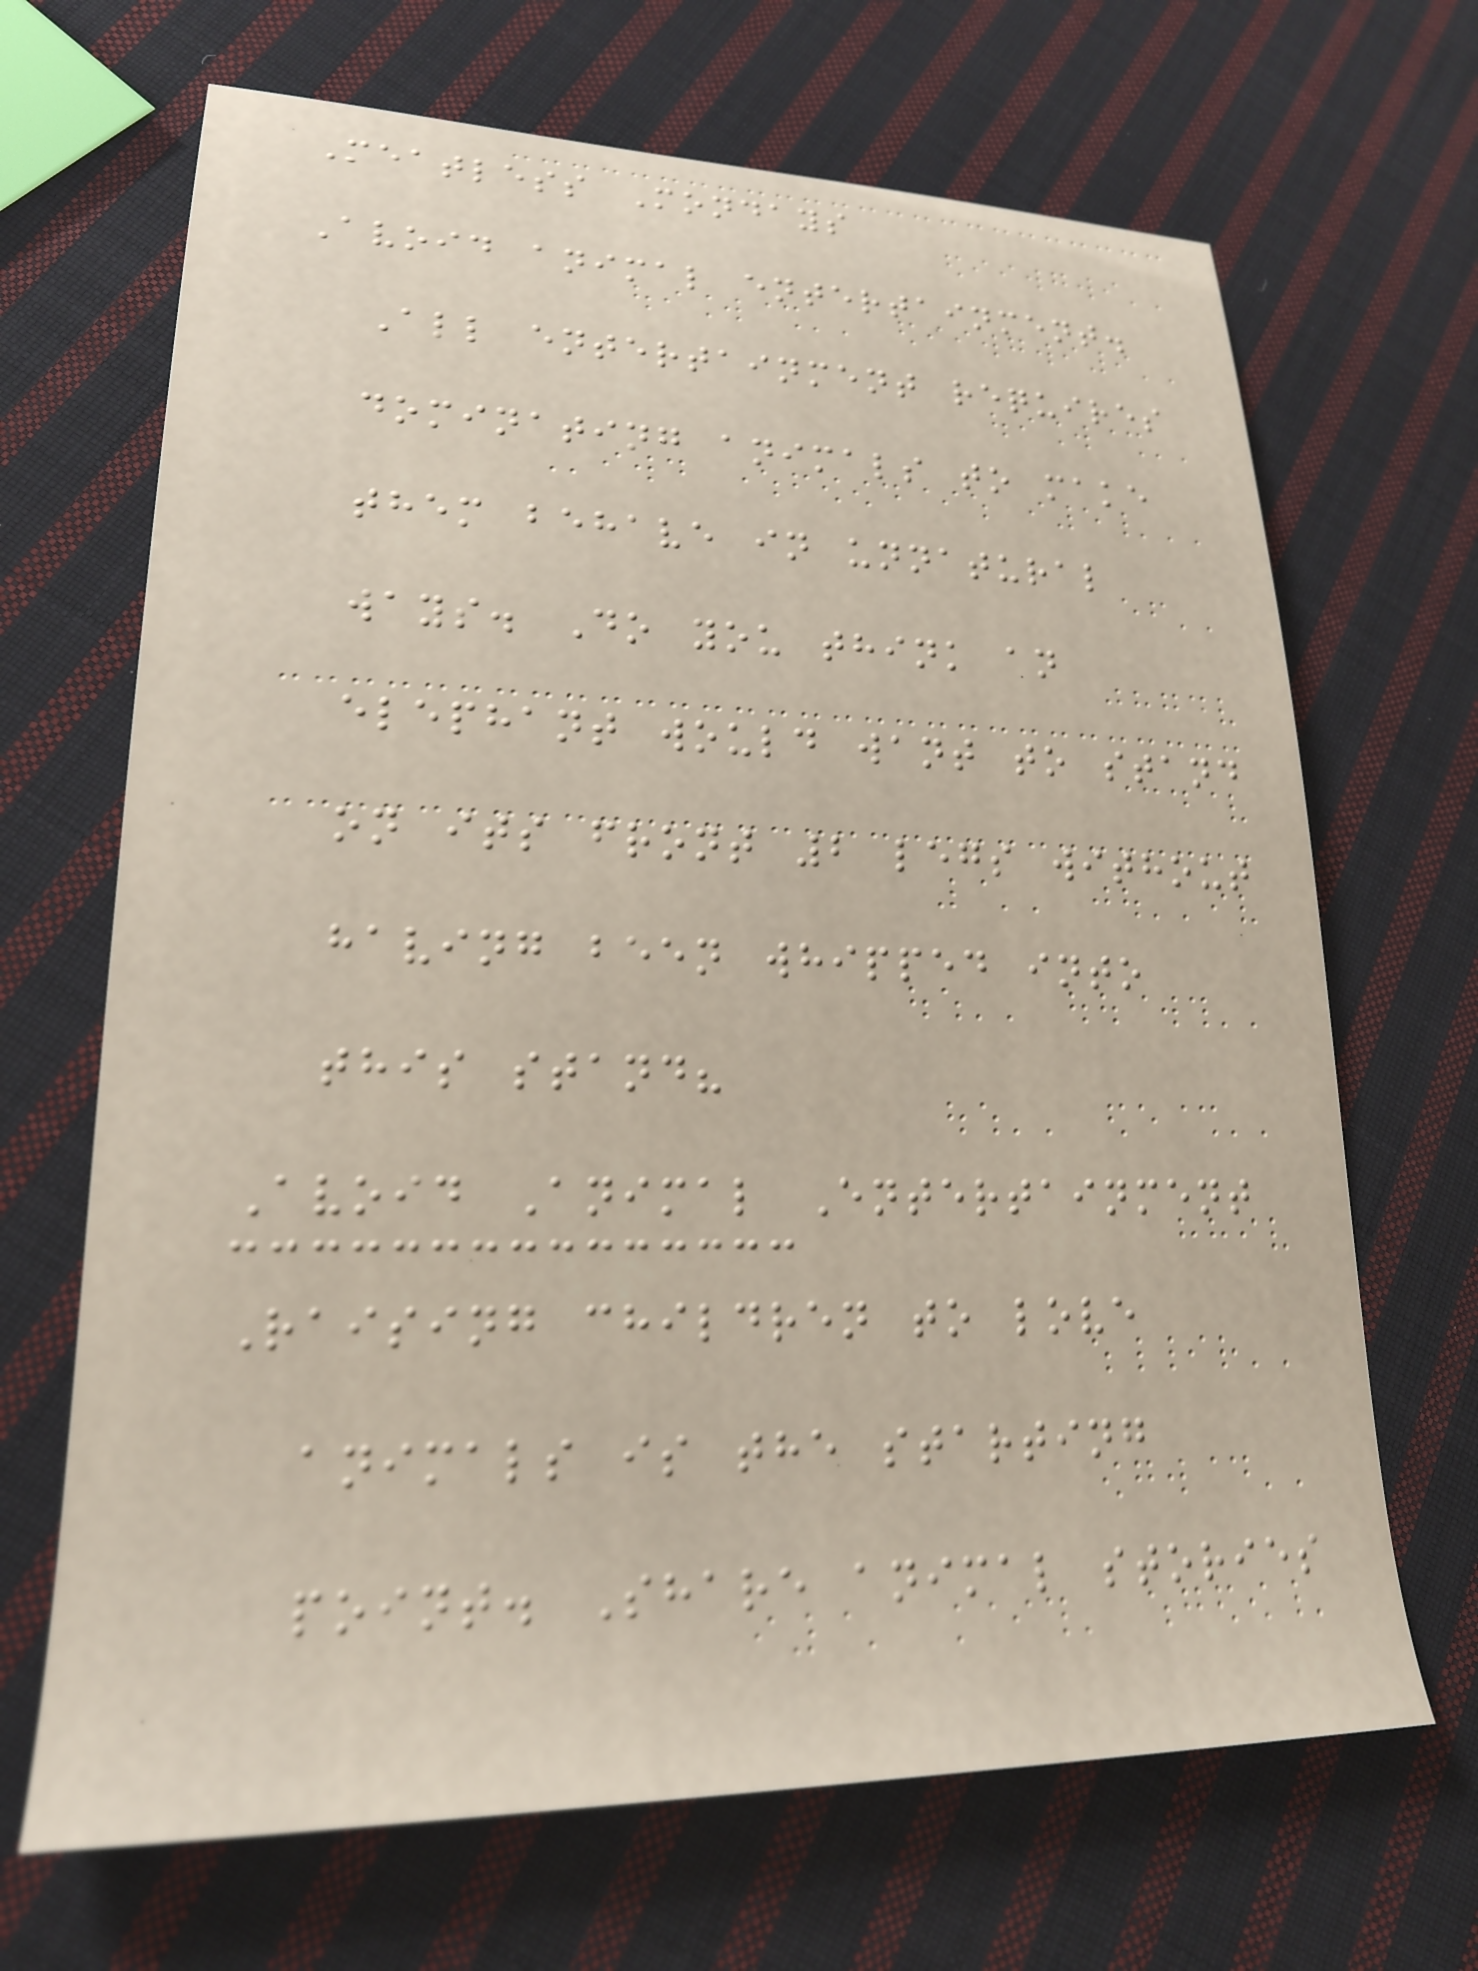Meatless Mondays
Avoid animal entertainment.
All entertainment requires
dominating animals to make
them behave in unnatural
ways. Do you think an
elephant would want to stand
on its front 2 legs without
having been whipped into
this stand?
Avoid Animal Entertainment
Raising children to love
animals is the starting
point. Share animal stories
